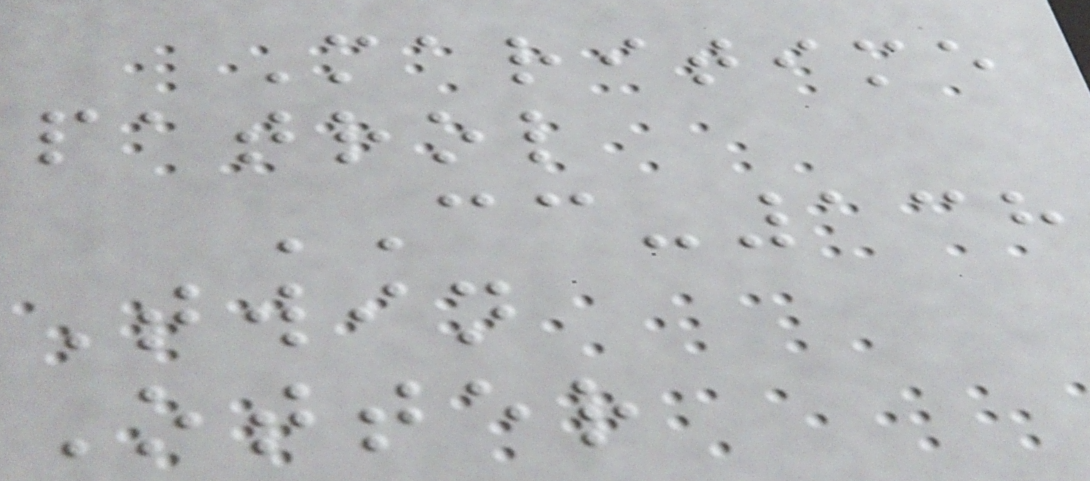Maritime
patrol
CC-138
Twin
Otter
